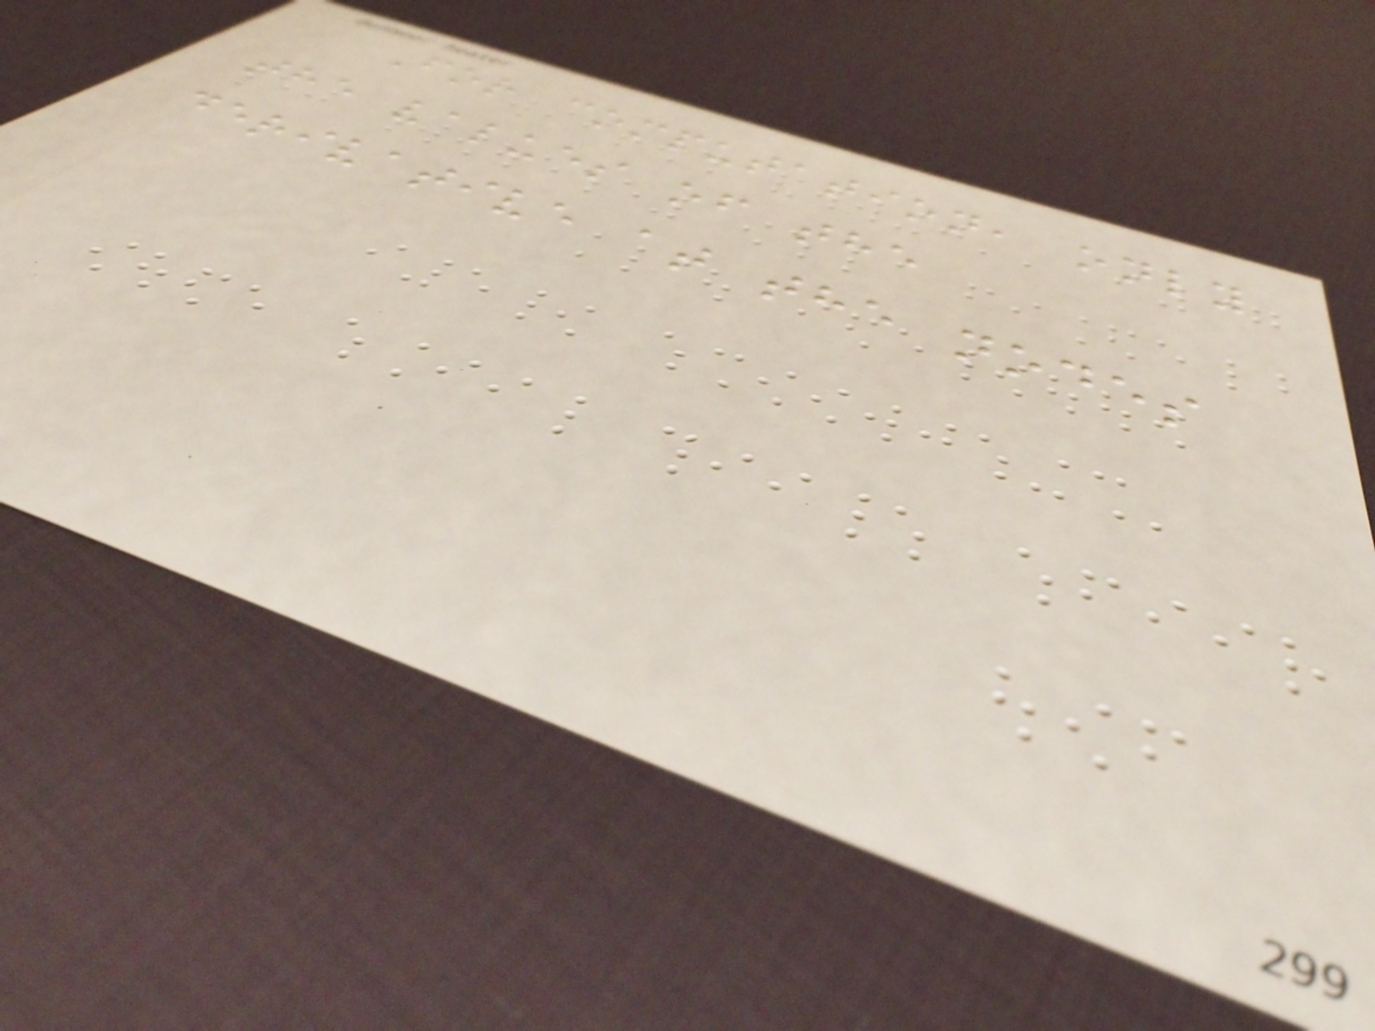For computation, only
the values of the
derivative at the nodes
